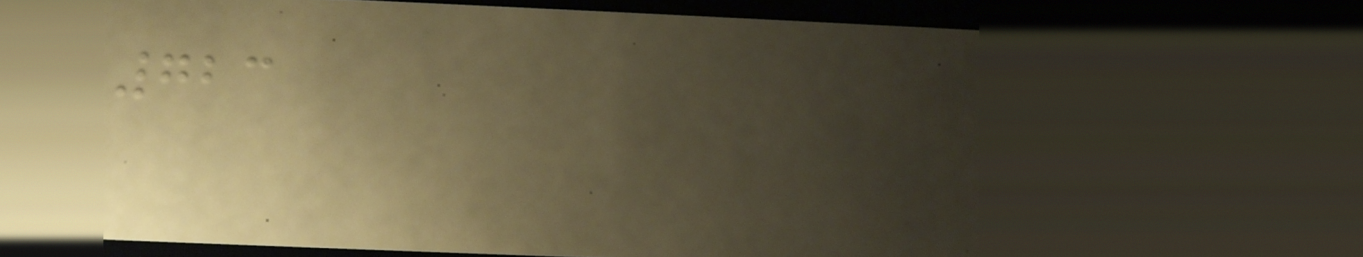723
